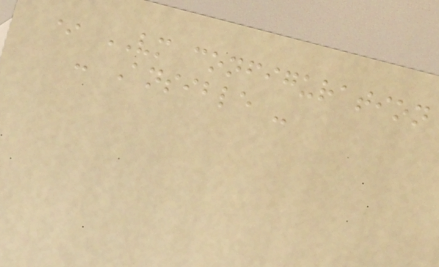* VM configuration
- Ansible -
